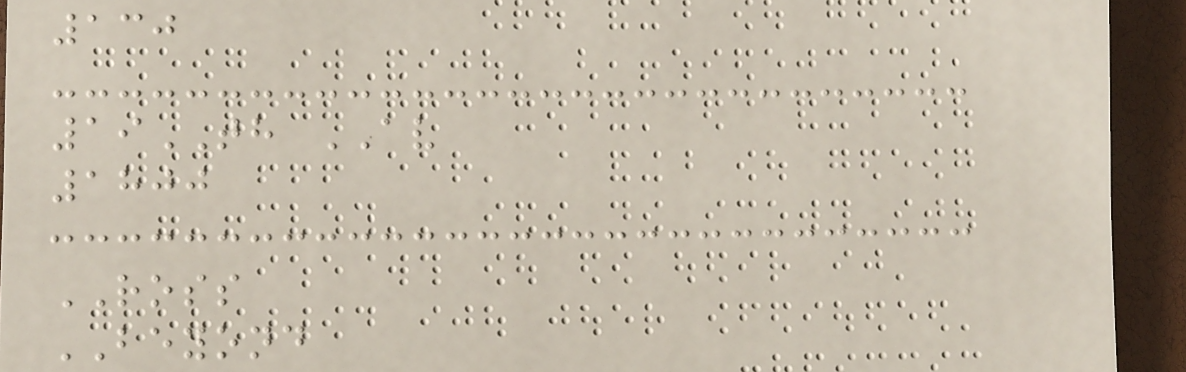130
19TH AV
1800
ROSS
BEYOND
